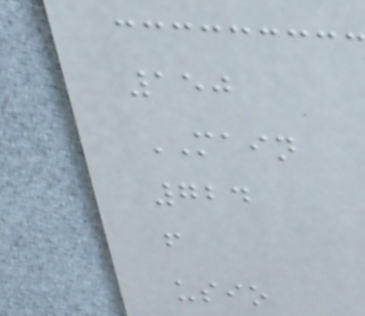150
MAIN
724
f
usio
